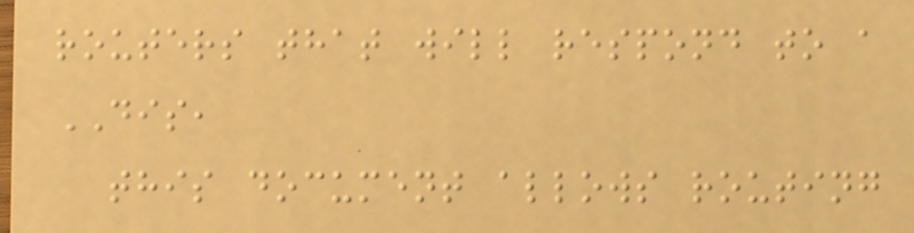routers that will respond to a
DIS,
this document allows routing
